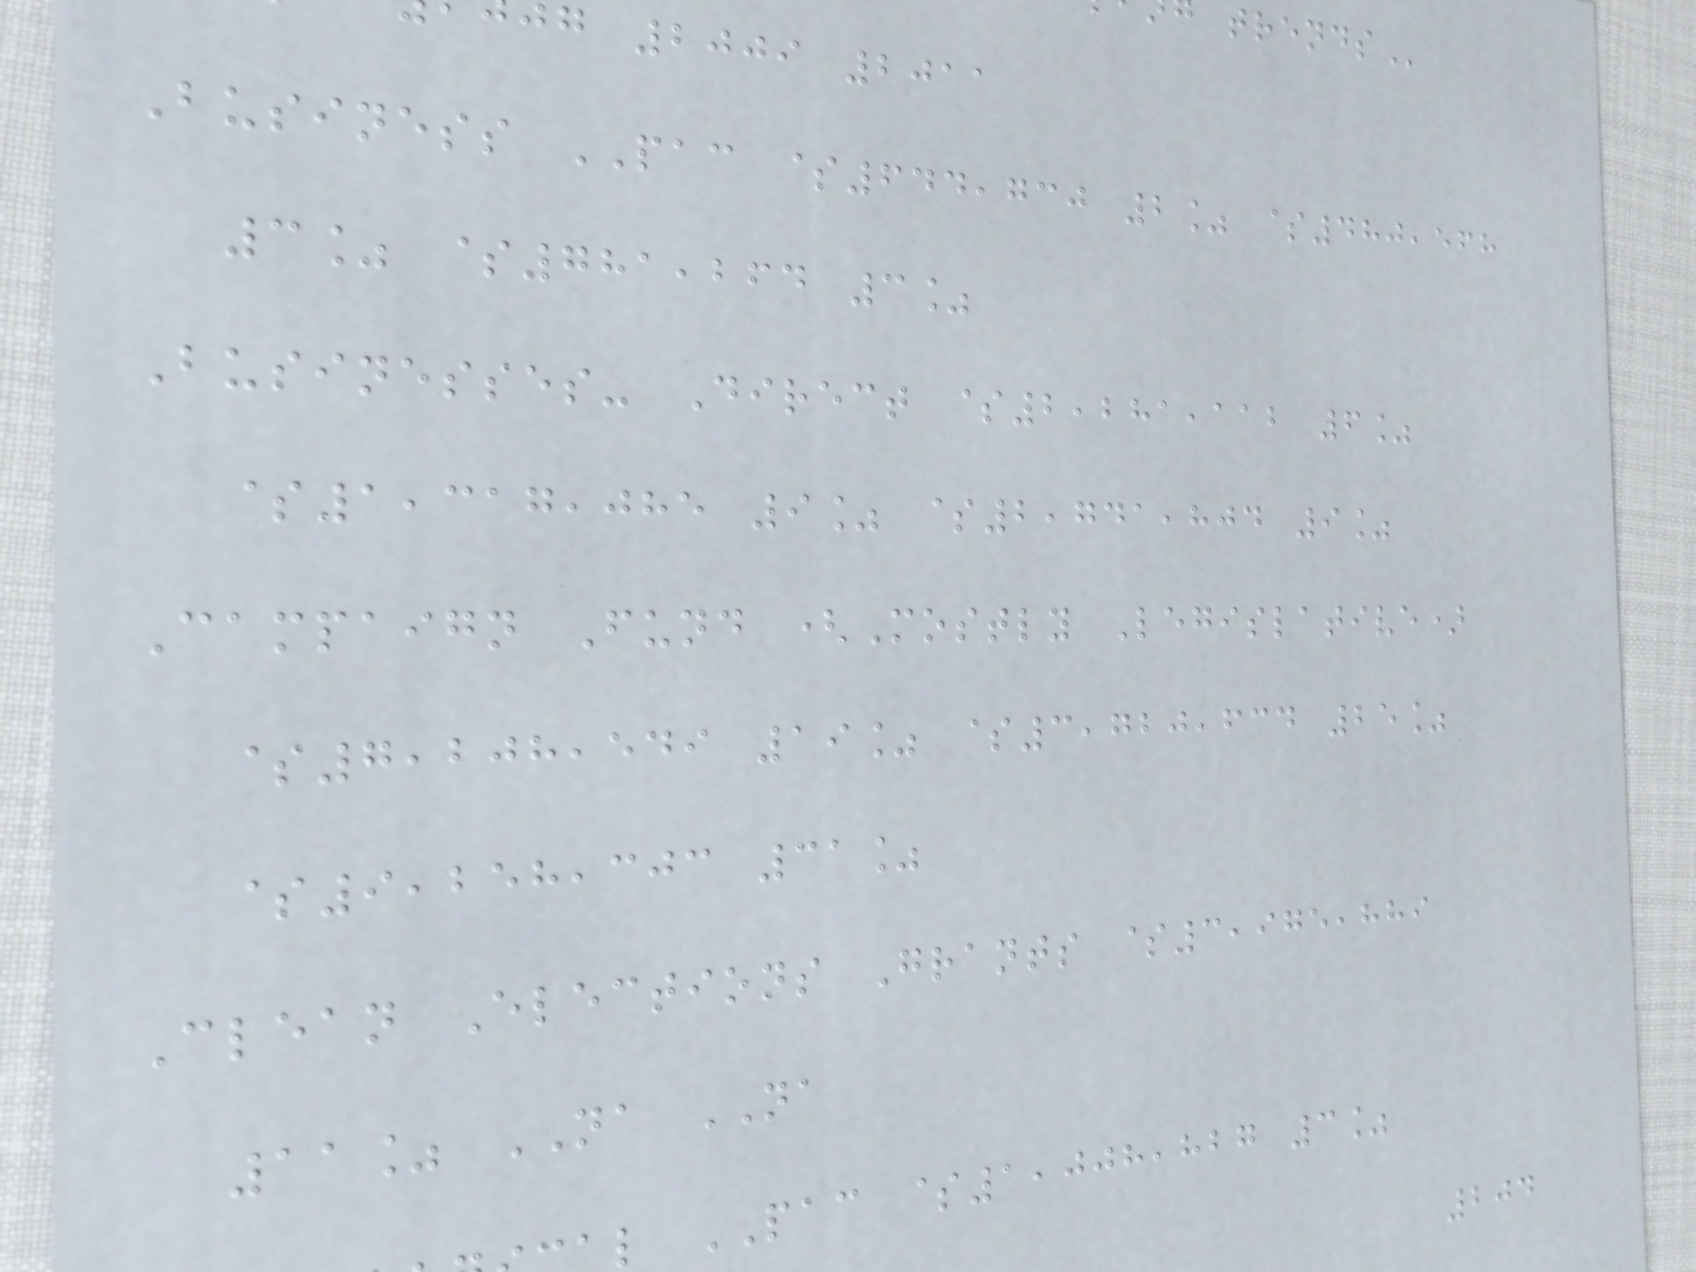g 2009 2011
Business PAC $644,730 2% $480,568
3% $781,264 3%
Businesses- Direct $2,281,112 6%
$1,317,085 9% $2,741,804 9%
Campaign Fund (Mostly Legislative)
$7,208,549 19% $3,720,634 25%
$9,258,303 31%
Clean Elections Grants $3,975,889
11% NA NA
l PAC $1,008,827 3%
204
